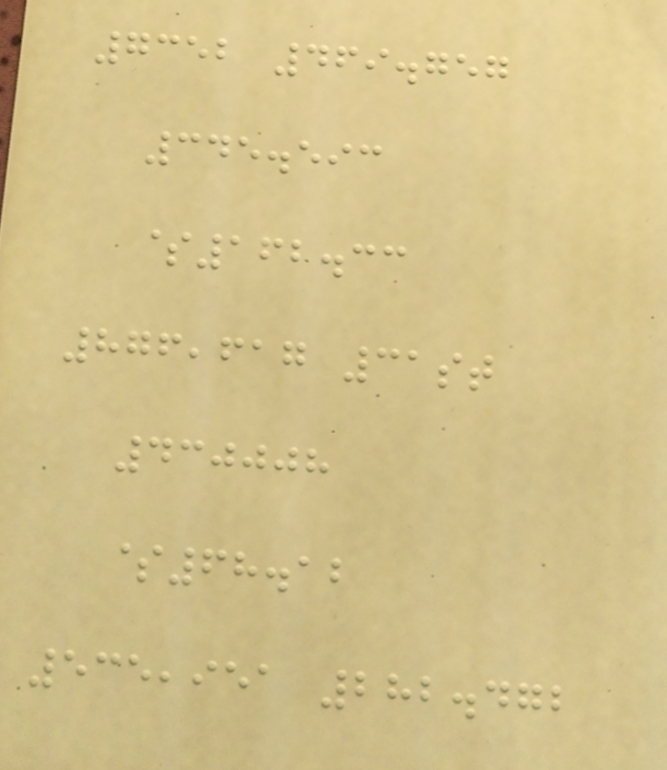7352 469.757
345.593
$162.33
876,617 31st
430008
$68.12
535,951 282.472
